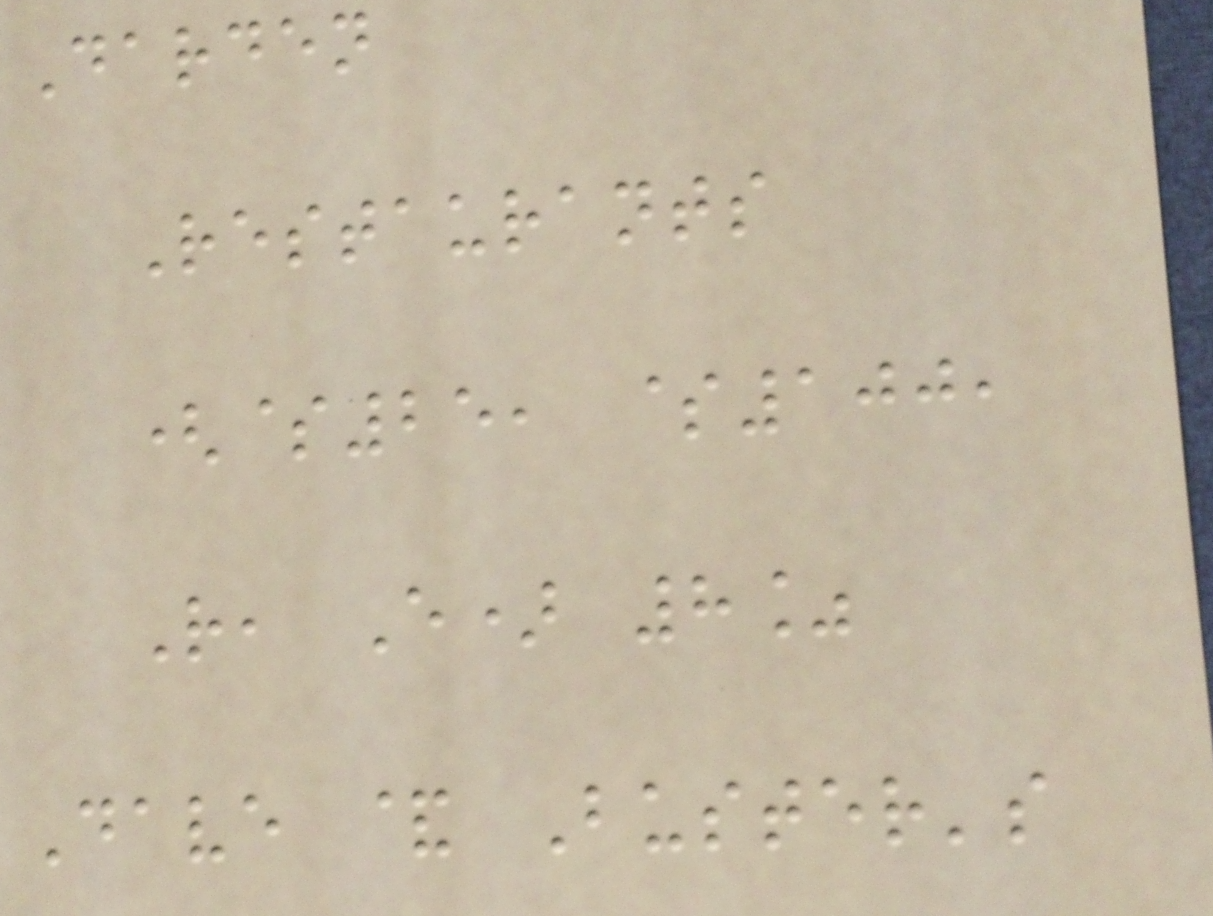Darden
Restaurants
($25, $100,
R, E) 8%
Dave & Buster's
